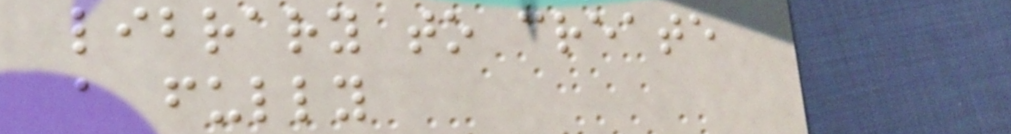library to create
a fully
